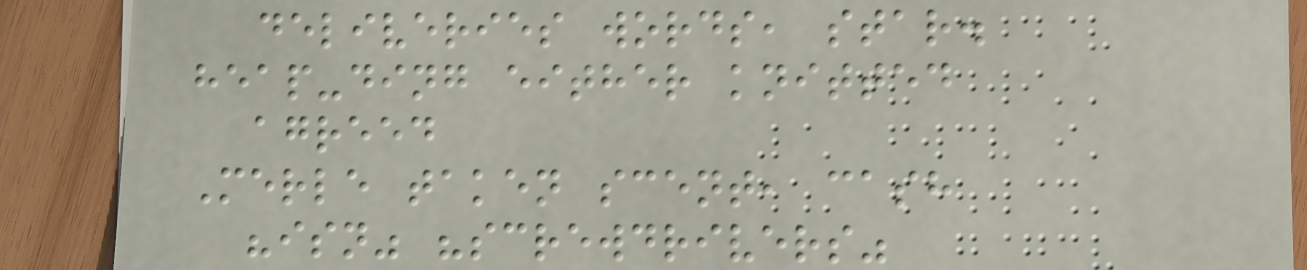deliveries words, star.
heap-ding either knitted
agreed
Merle taken scent, cash
"isn" "screwdrivers"
